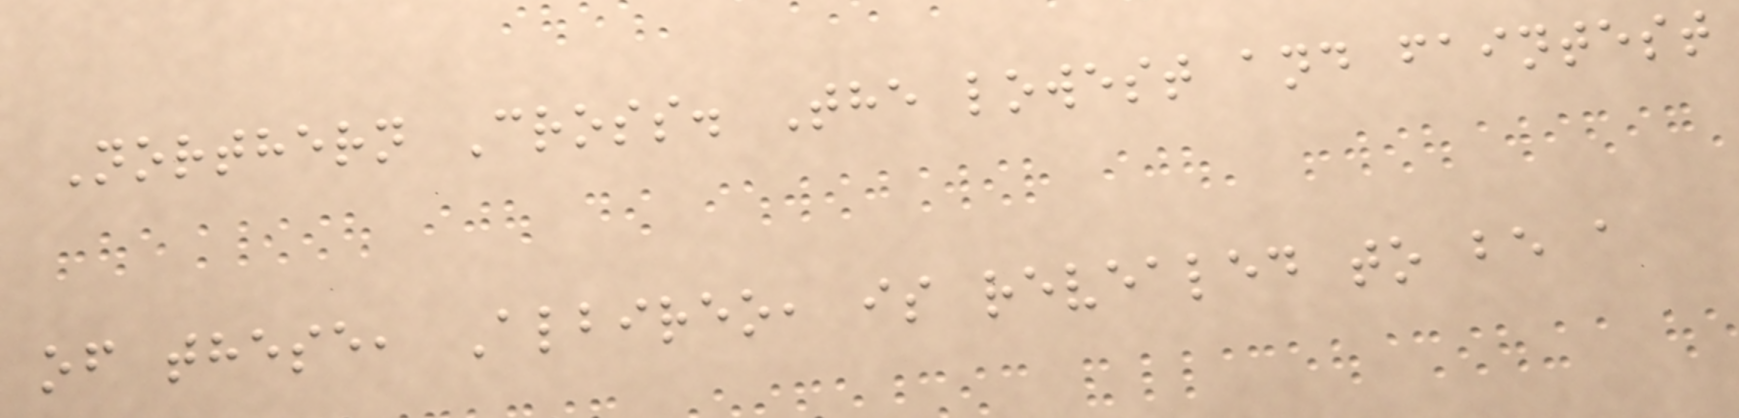Northern Cross. The lowest and faintest
of these, Albireo, is revealed to be a
